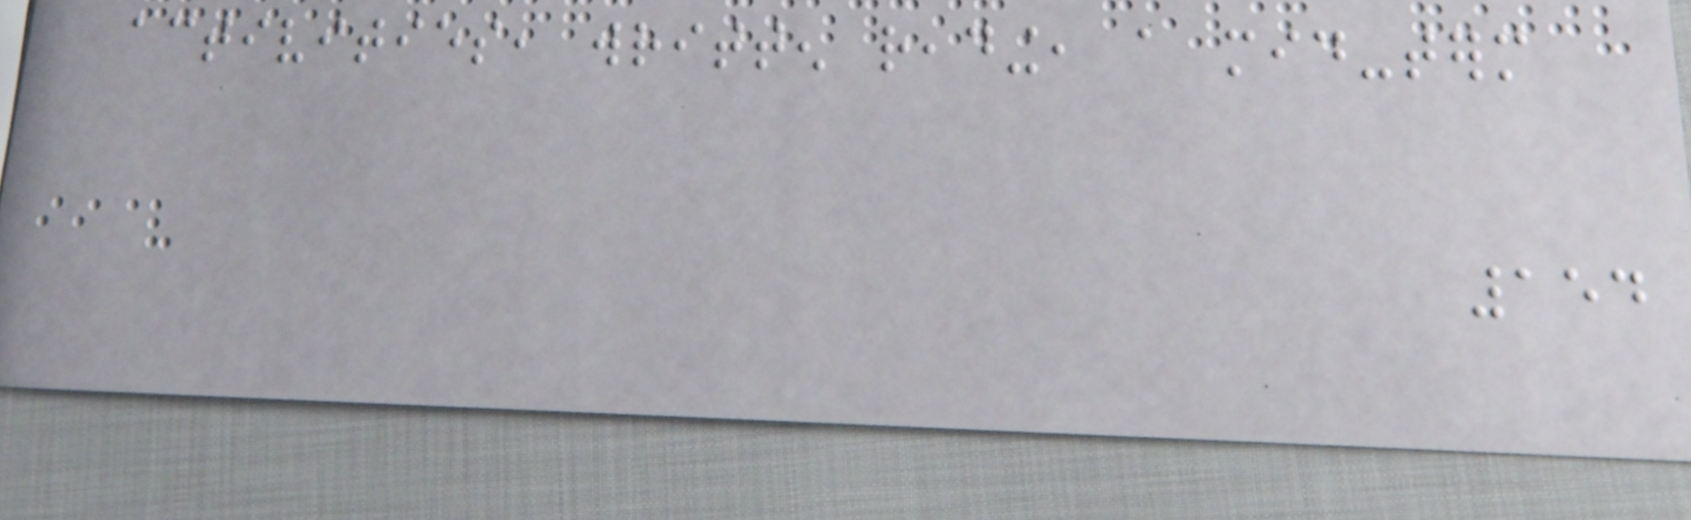activities, written reading, a mid-term
154
